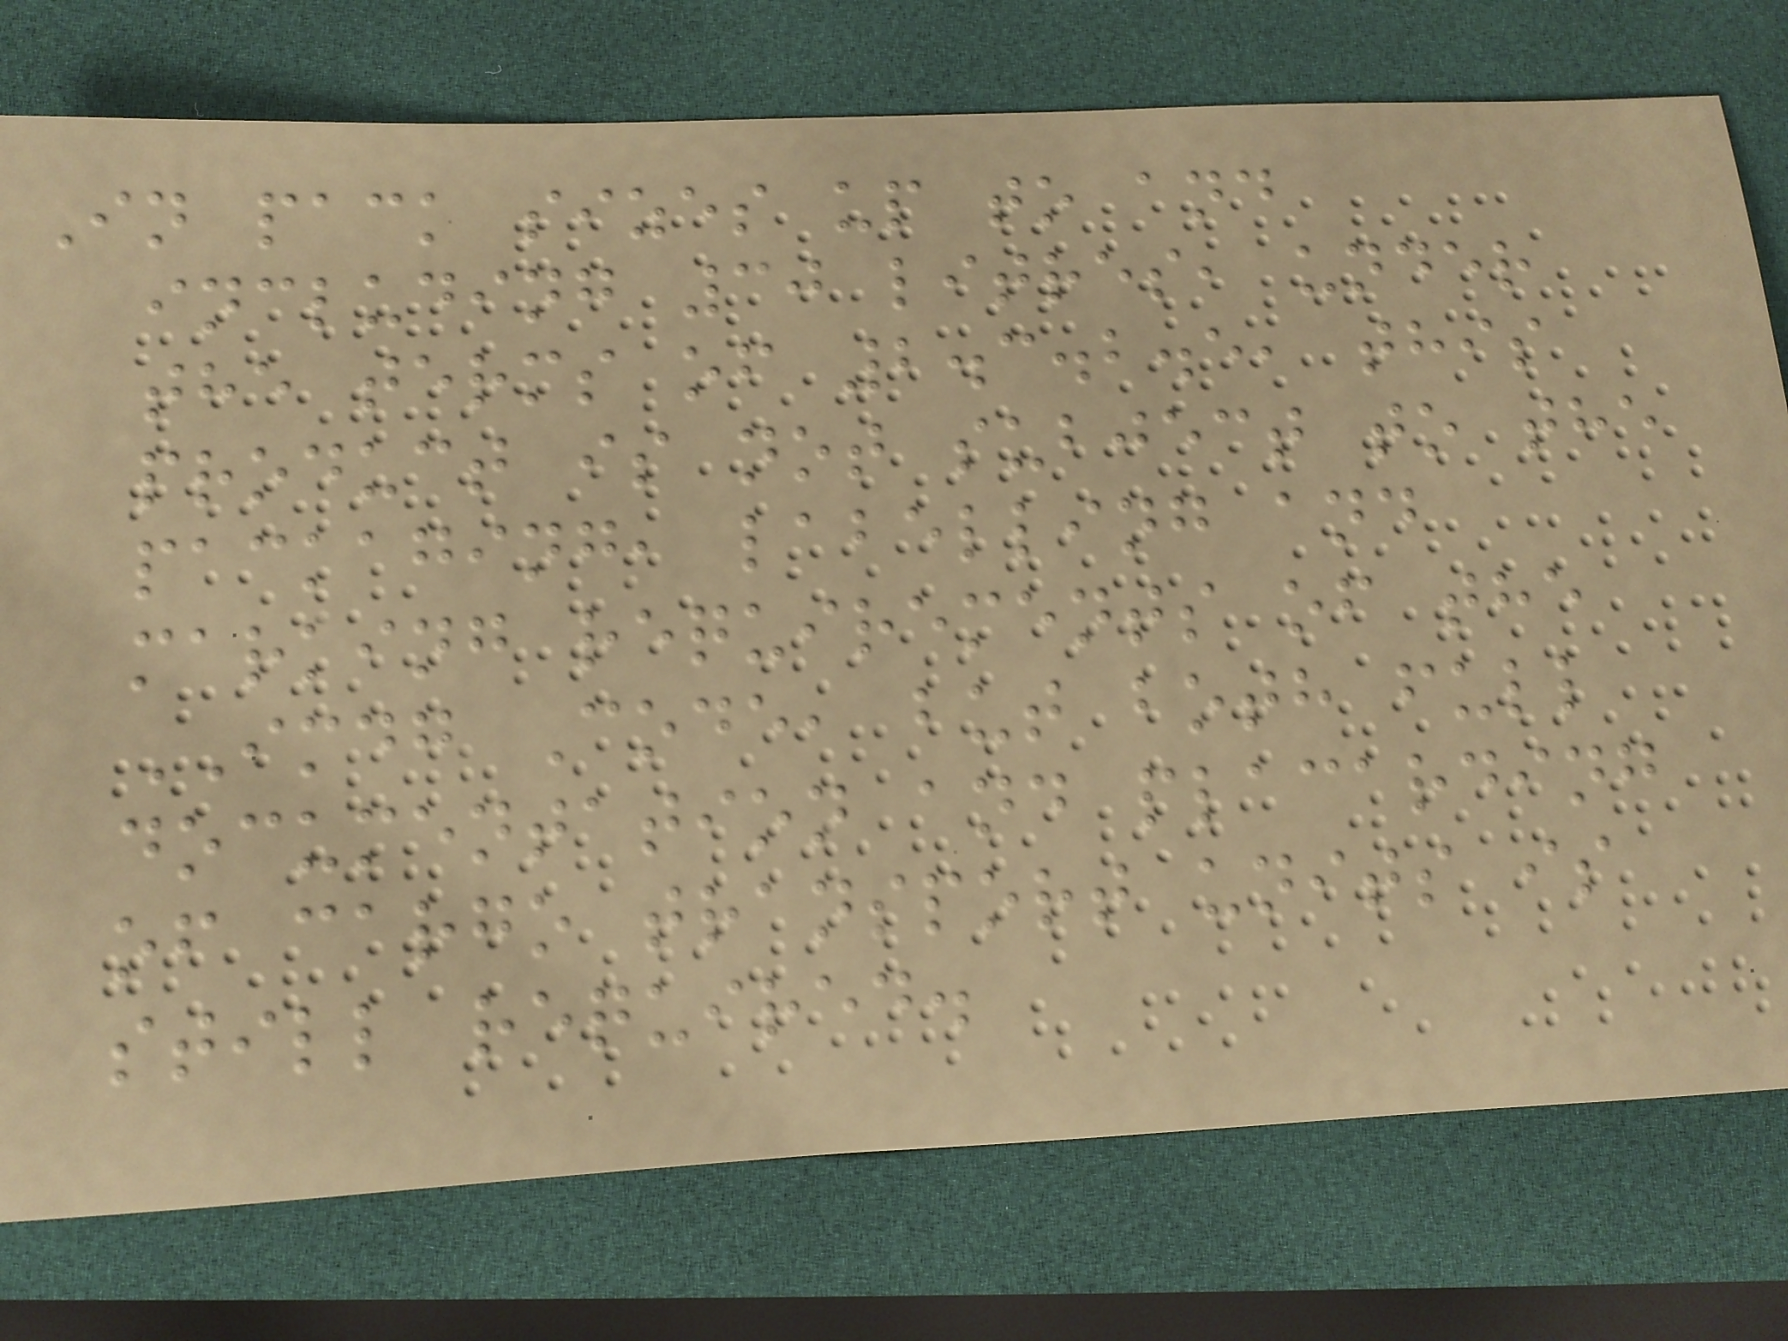In pack sizes up to and
including 30 litres, under
the terms of 2.3.2.5, this
product is not subject to the
packaging, labelling and
marking requirements of the
IMDG Code, but both full
documentation and placarding
of cargo transport units is
still required.
